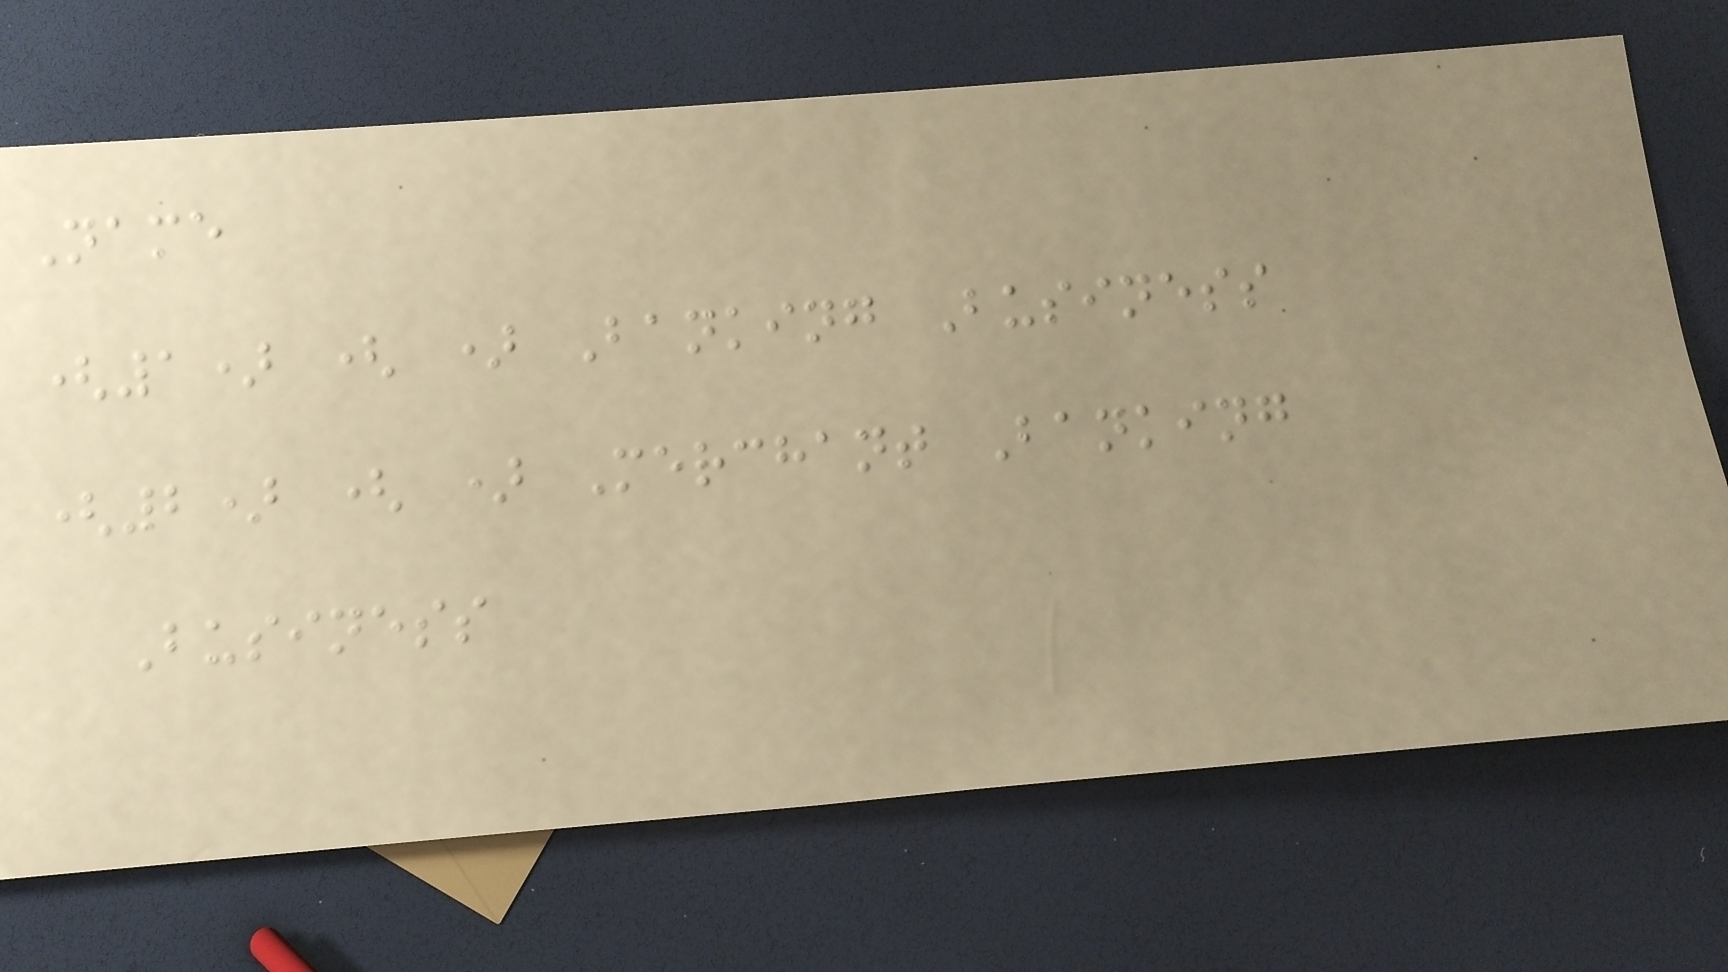Name
(1) ( ) Banking Business
(2) ( ) Merchant Banking
Business
